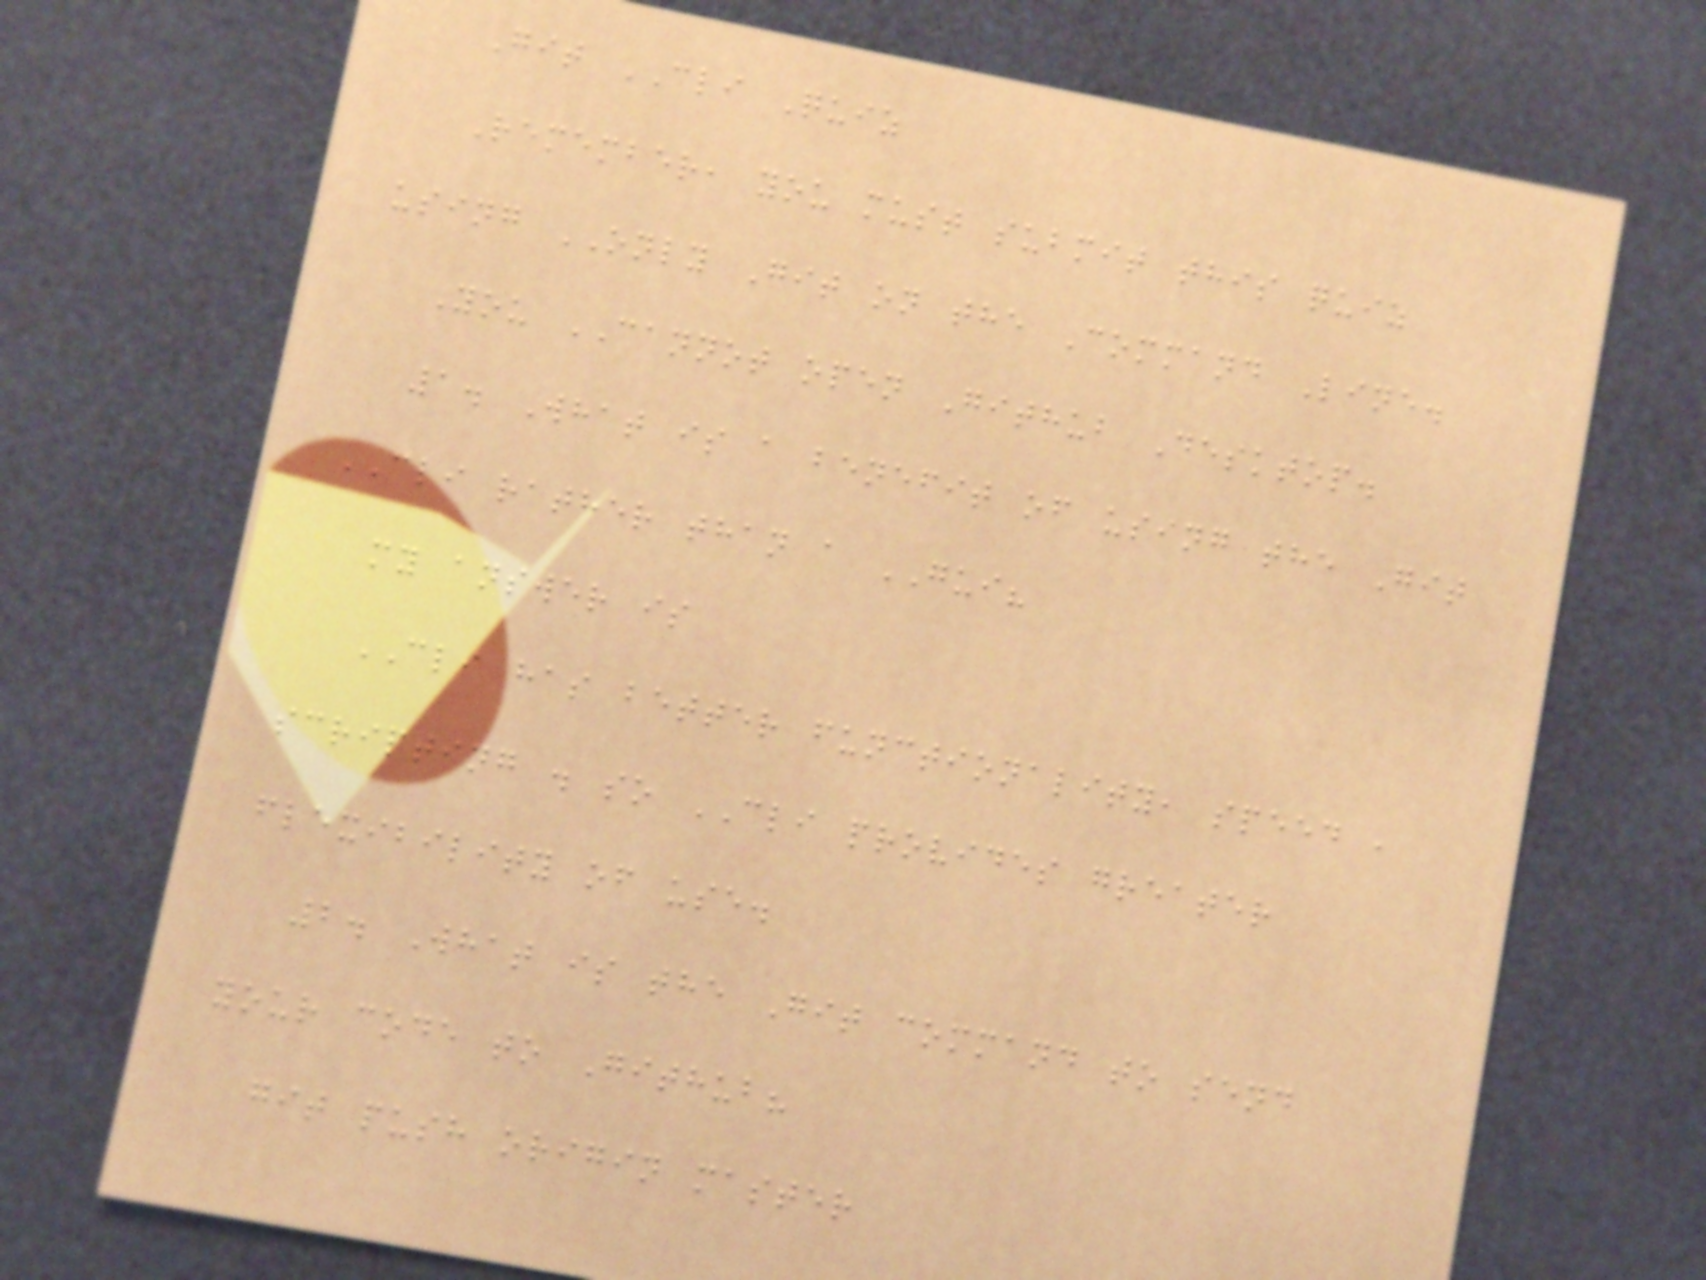Git CLI Quiz
Remember, you must submit this quiz
using ONLY Git on the Command Line.
You CANNOT open Github Desktop.
1. What is a benefit of using the Git
CLI rather than a GUI?
my answer is
CLI has better functionality, speed ,
scripting . so CLI provides greater
flexibility of use.
2. What is the Git command to send
your code to Github?
git push origin master
